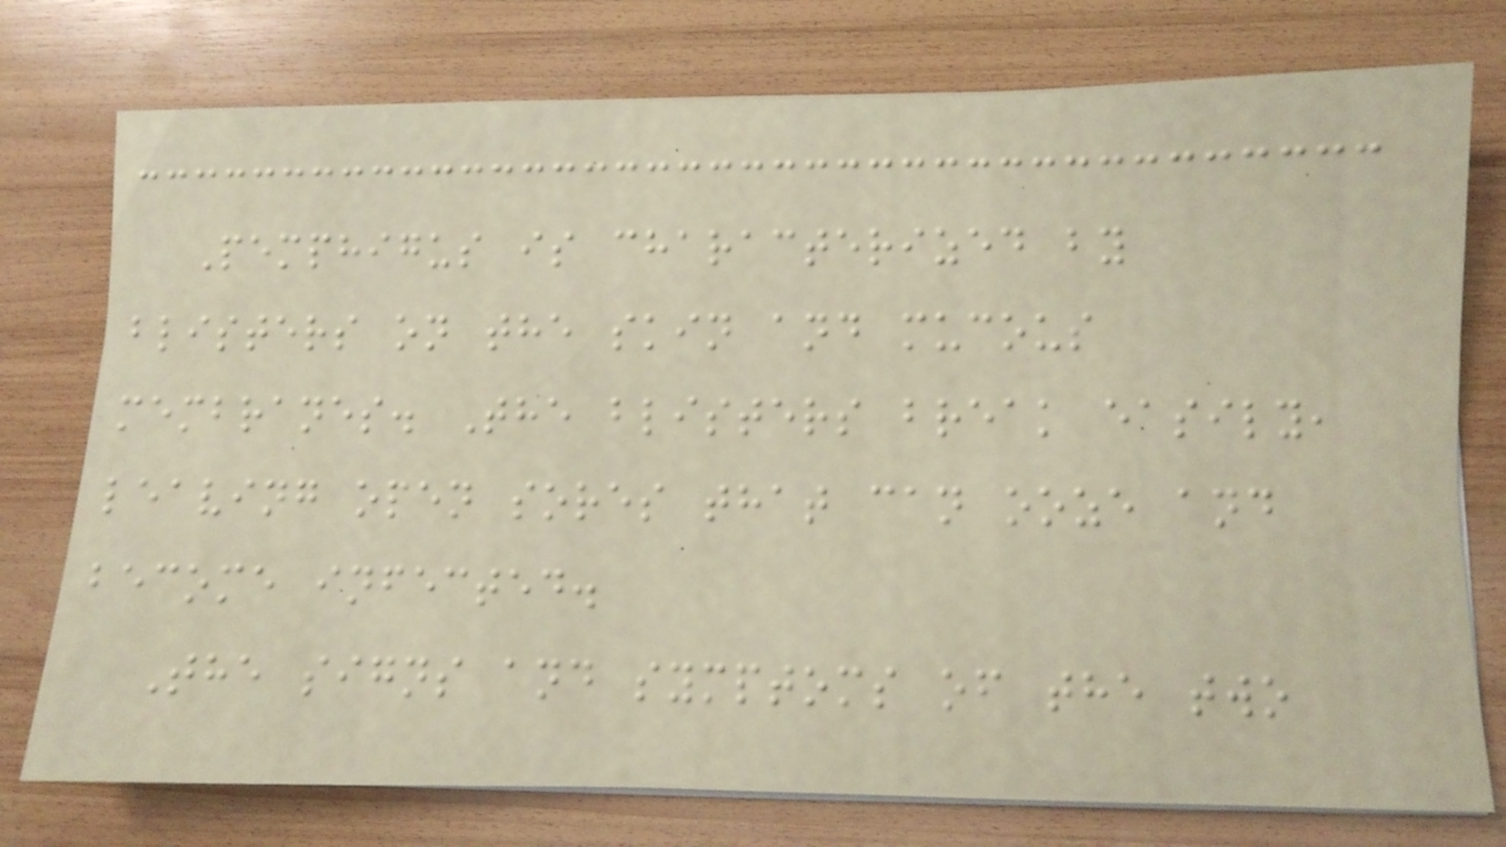Pemphigus is characterized by
blisters on the skin and mucous
membranes. The blisters break easily,
leaving open sores that can ooze and
become infected.
The signs and symptoms of the two
